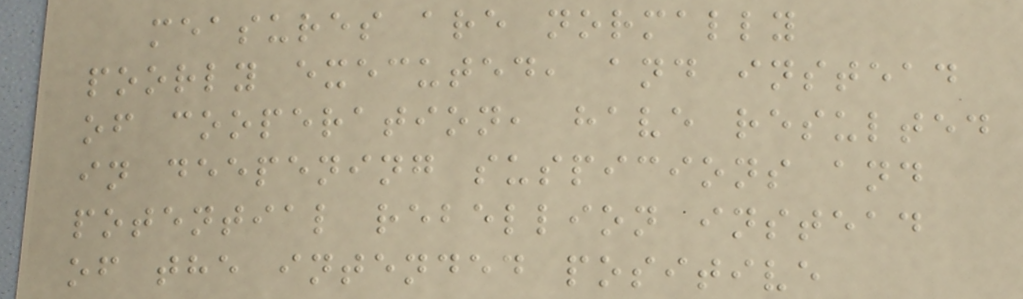measures are normally
poorly executed, and instead
of cooperation, have resulted
in deepening suspicions and
potential rebellion instead
of the intended positive
